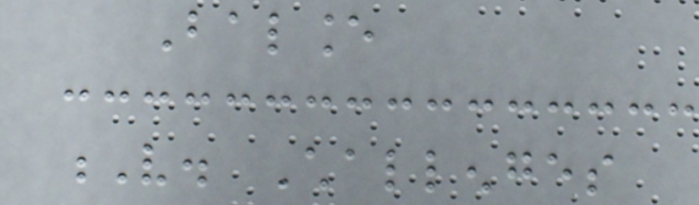Balance
V. Challenges
